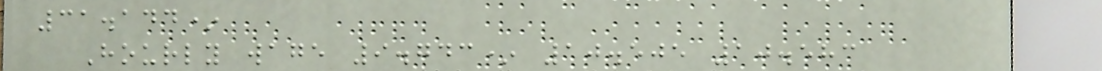31.144*
Hourly wage 9.743* 10.505 10.583
